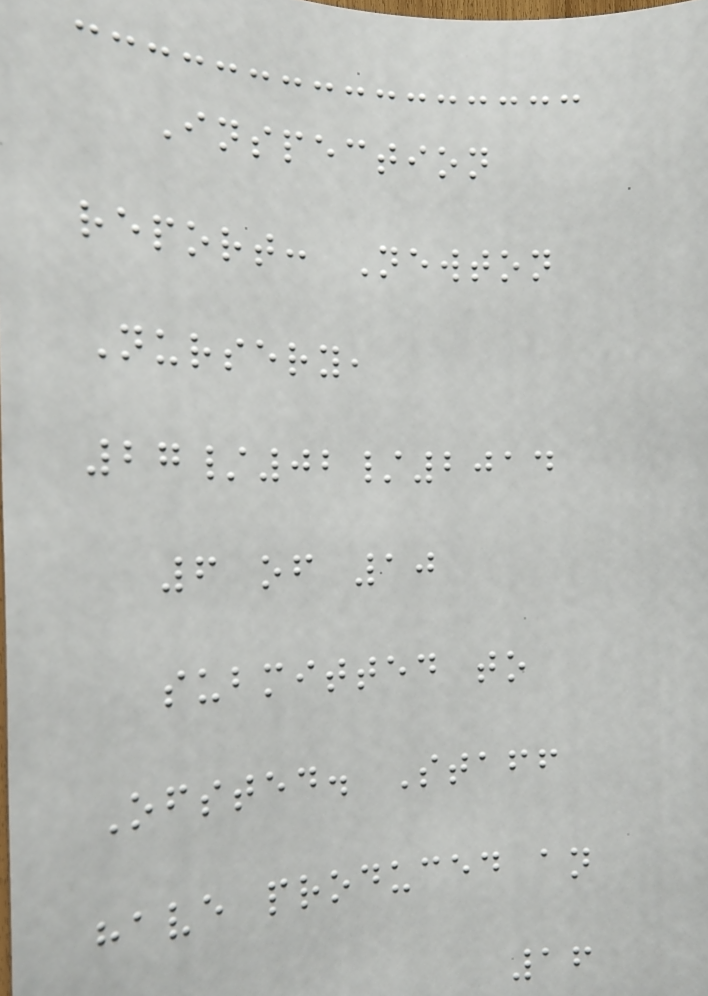Inspection
report: Newton
Nursery,
27/02/2014
6 of 10
submitted to
Ofsted. Staff
have produced an
16
